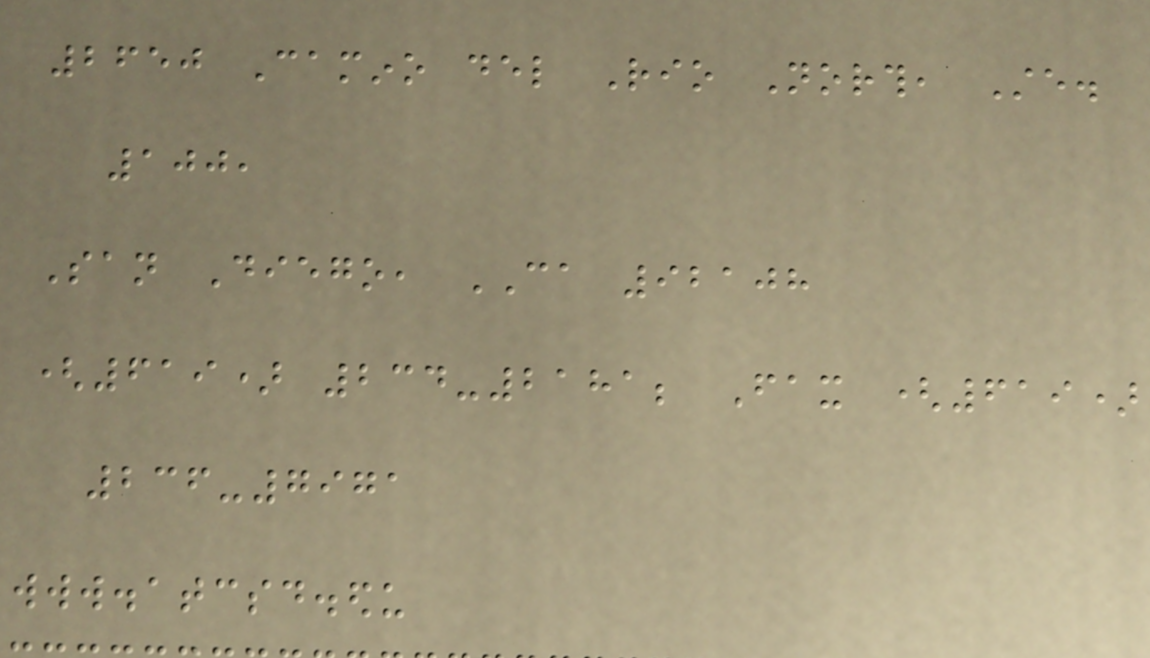2650 Camino del Rio North, Ste.
100,
San Diego, CA 92108
(619) 234-2181; Fax (619)
236-7971
www.atcsd.edu
